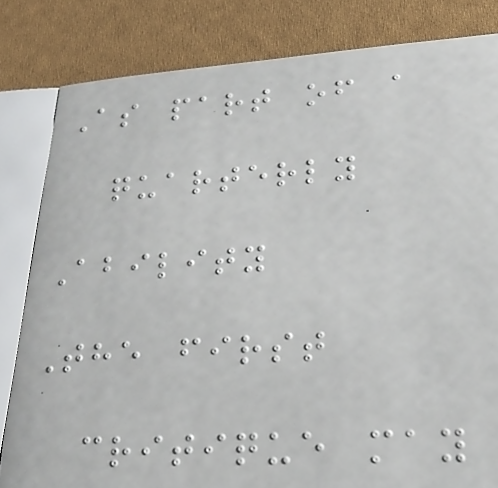As part of a
quarterly
Ability
The first
critique may
